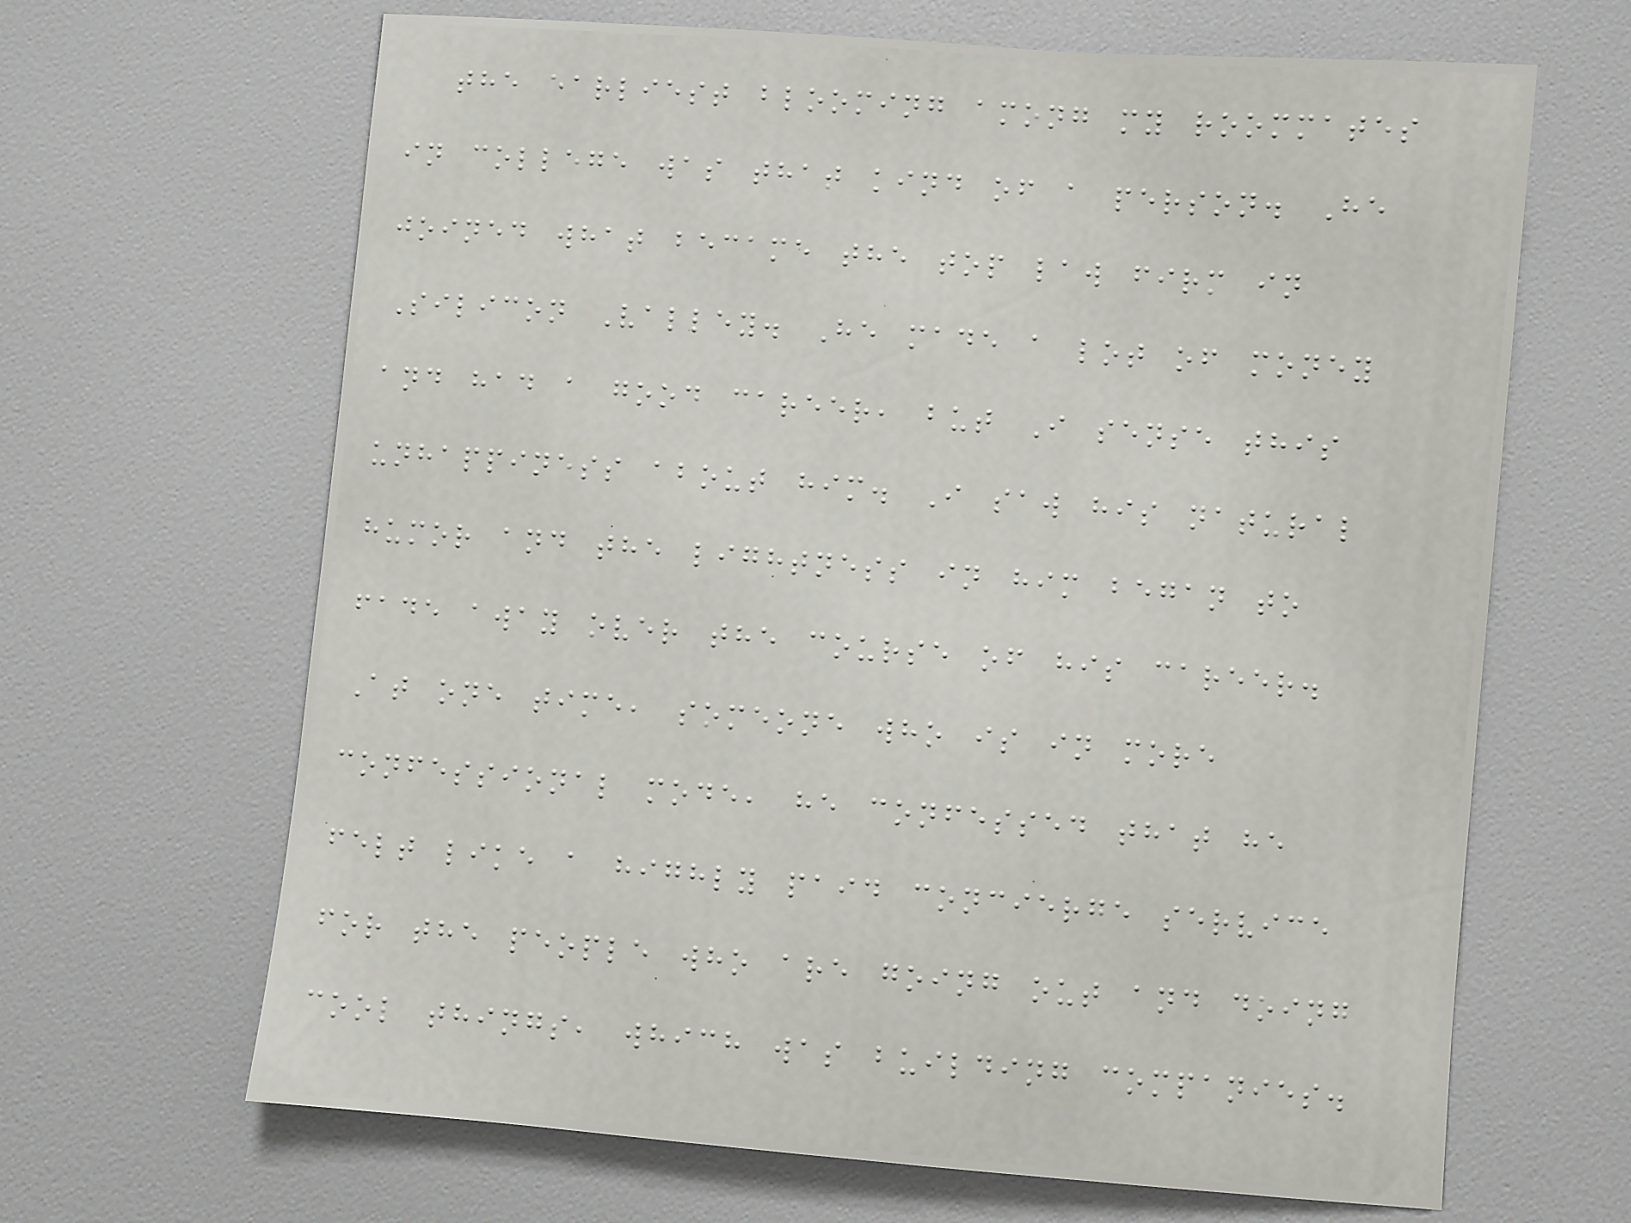the earliest blooming among my roommates
in college was that kind of a person. He
joined what became the top law firm in
Silicon Valley. He made a lot of money
and had a good career, but I sense this
unhappiness about him. I saw his natural
humor and the lightness in him began to
fade away over the course of his career.
At one time, someone who is in more
confessional mode, he confessed that he
felt like a highly paid concierge service
for the people who are going out and doing
cool things, which was building companies.
